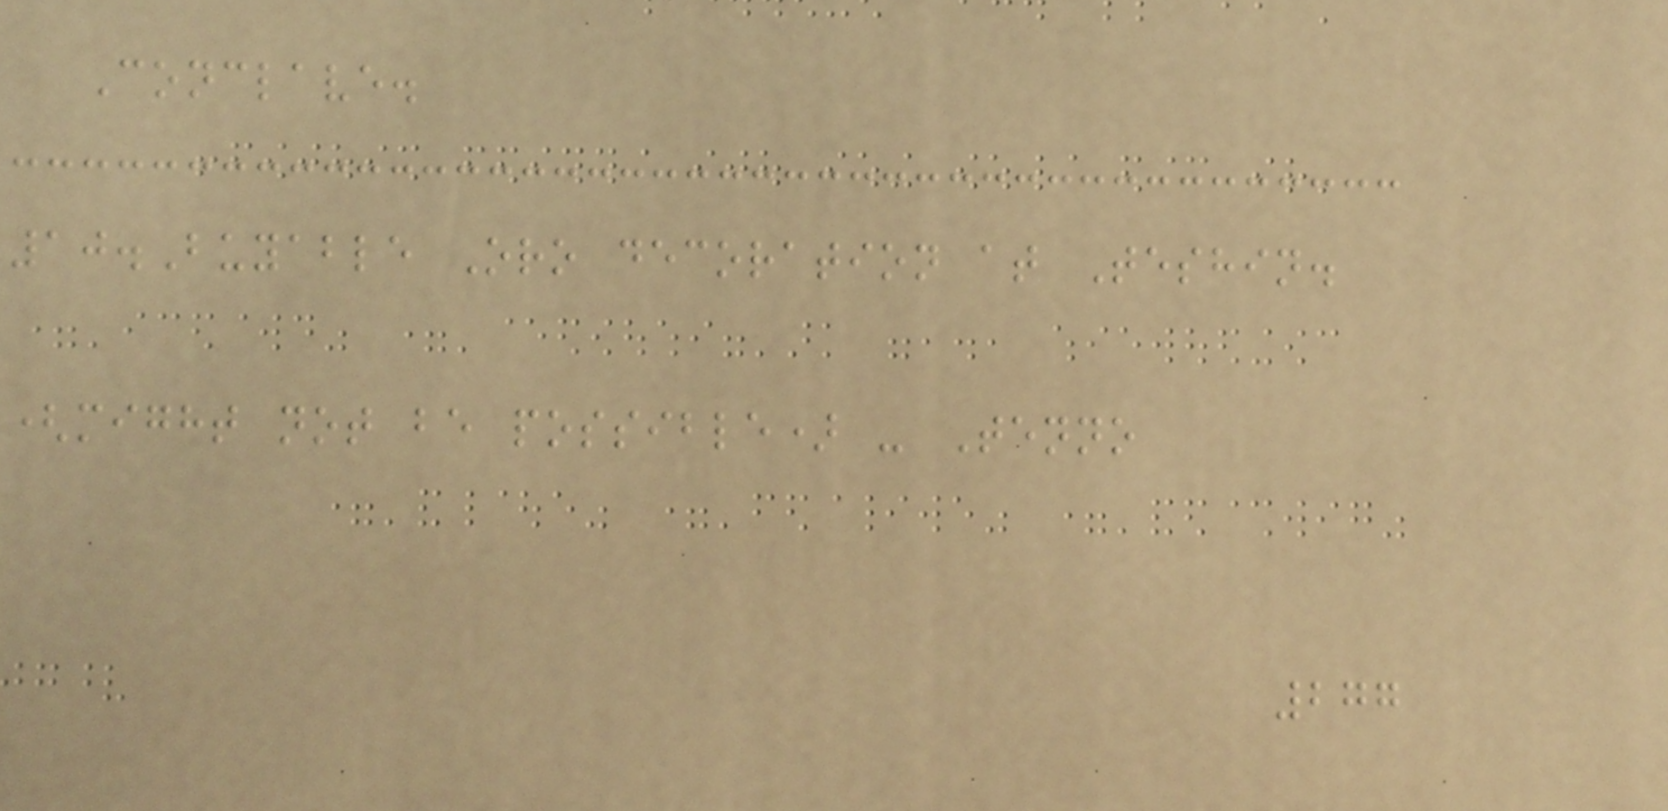Conclave.
10.Buyable Oro decoration at Teshin.
(might not be possible) - Tenno
277
